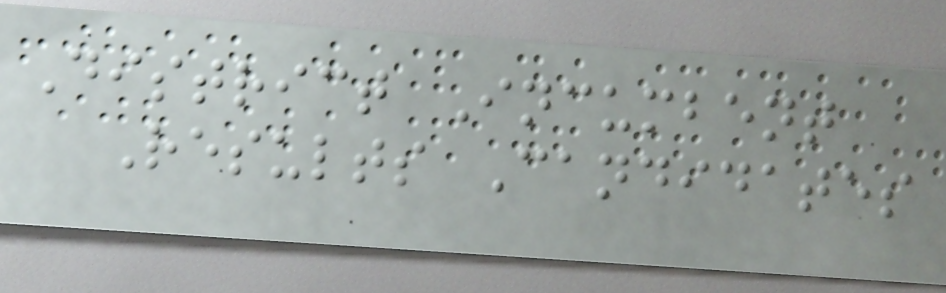District Incumbent
Results Candidates
